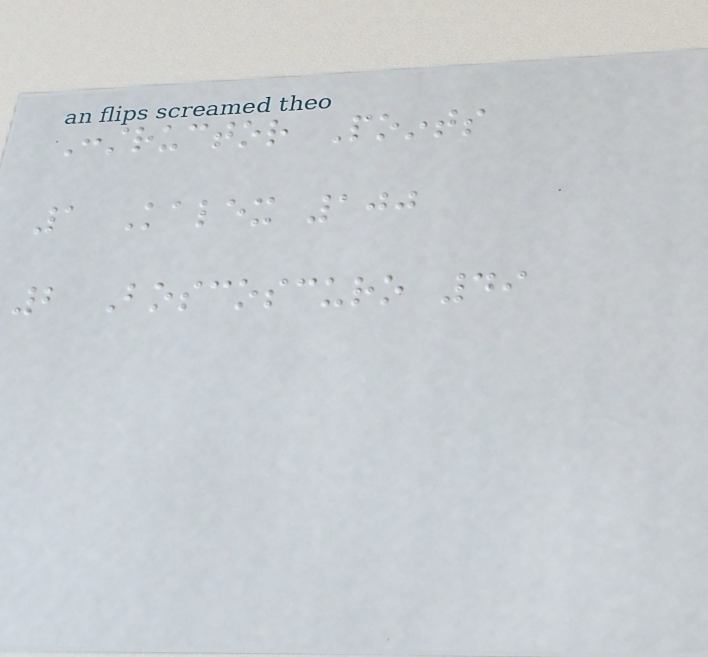Constructor Points
1 Kalex 100
2 Boscoscuro 49
